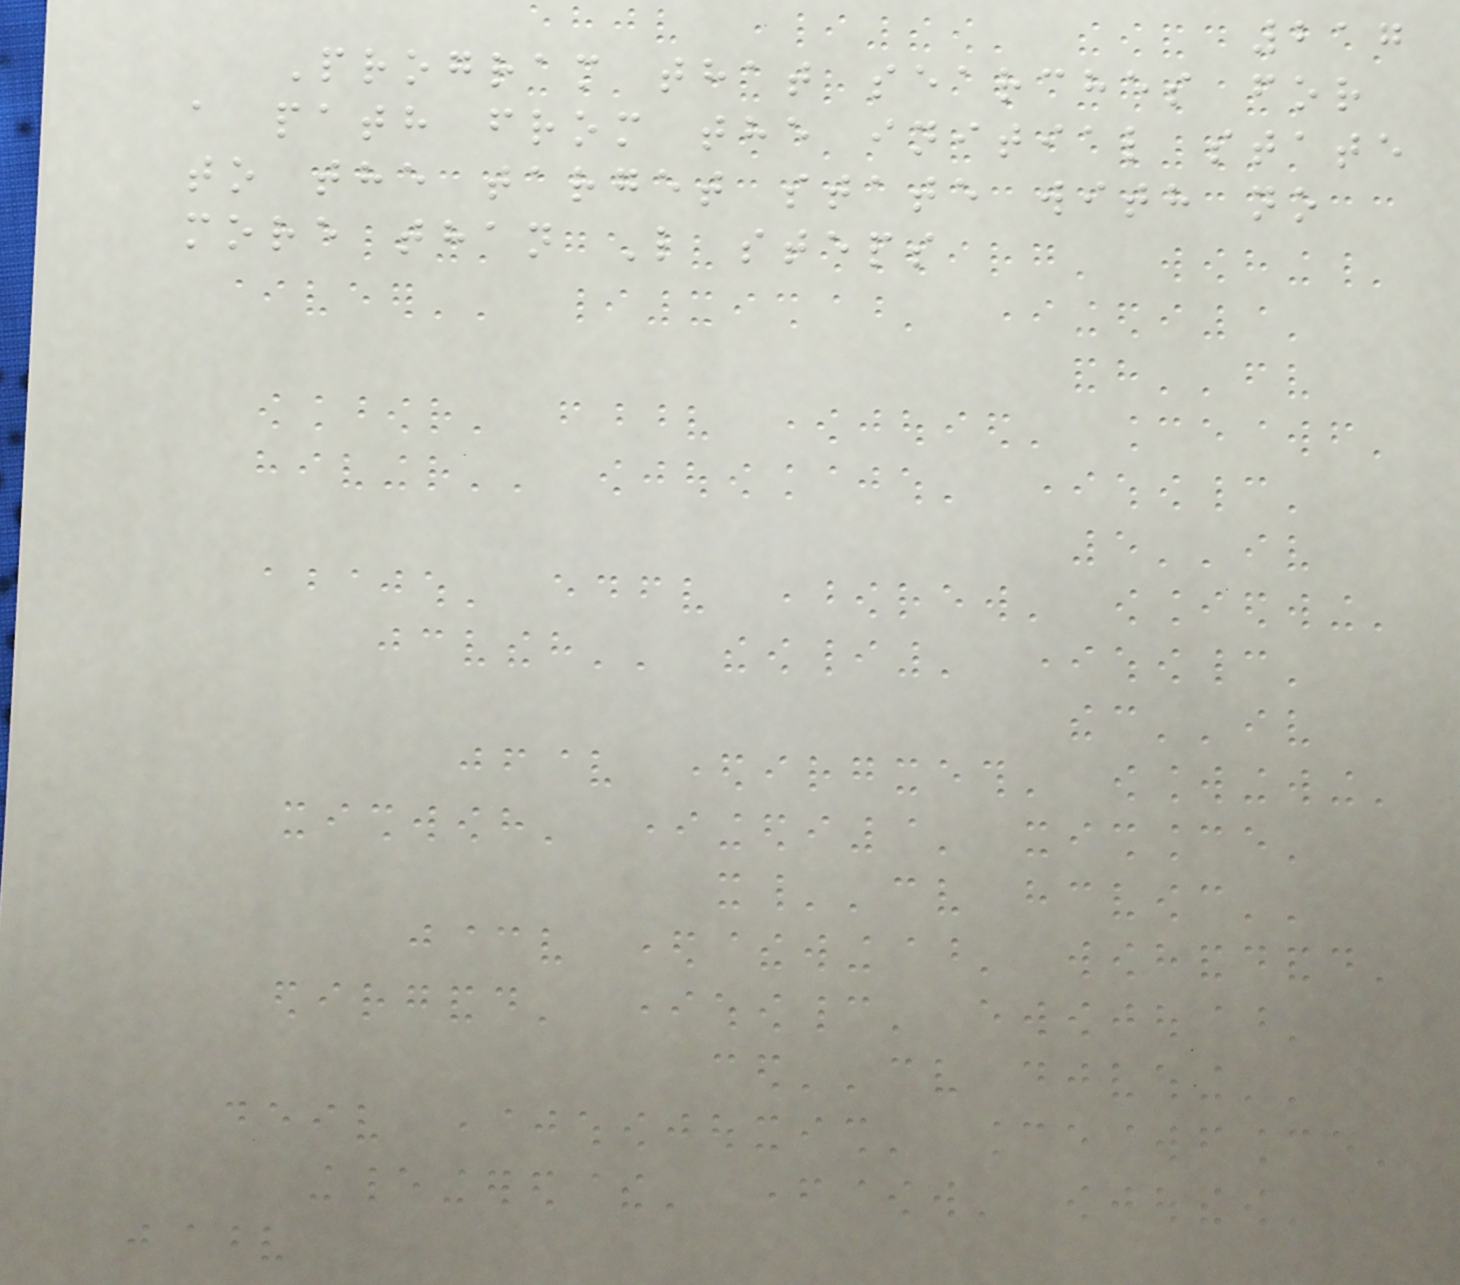217
Program that searches for
a path from the initial state
to the target state with no
more than L steps
